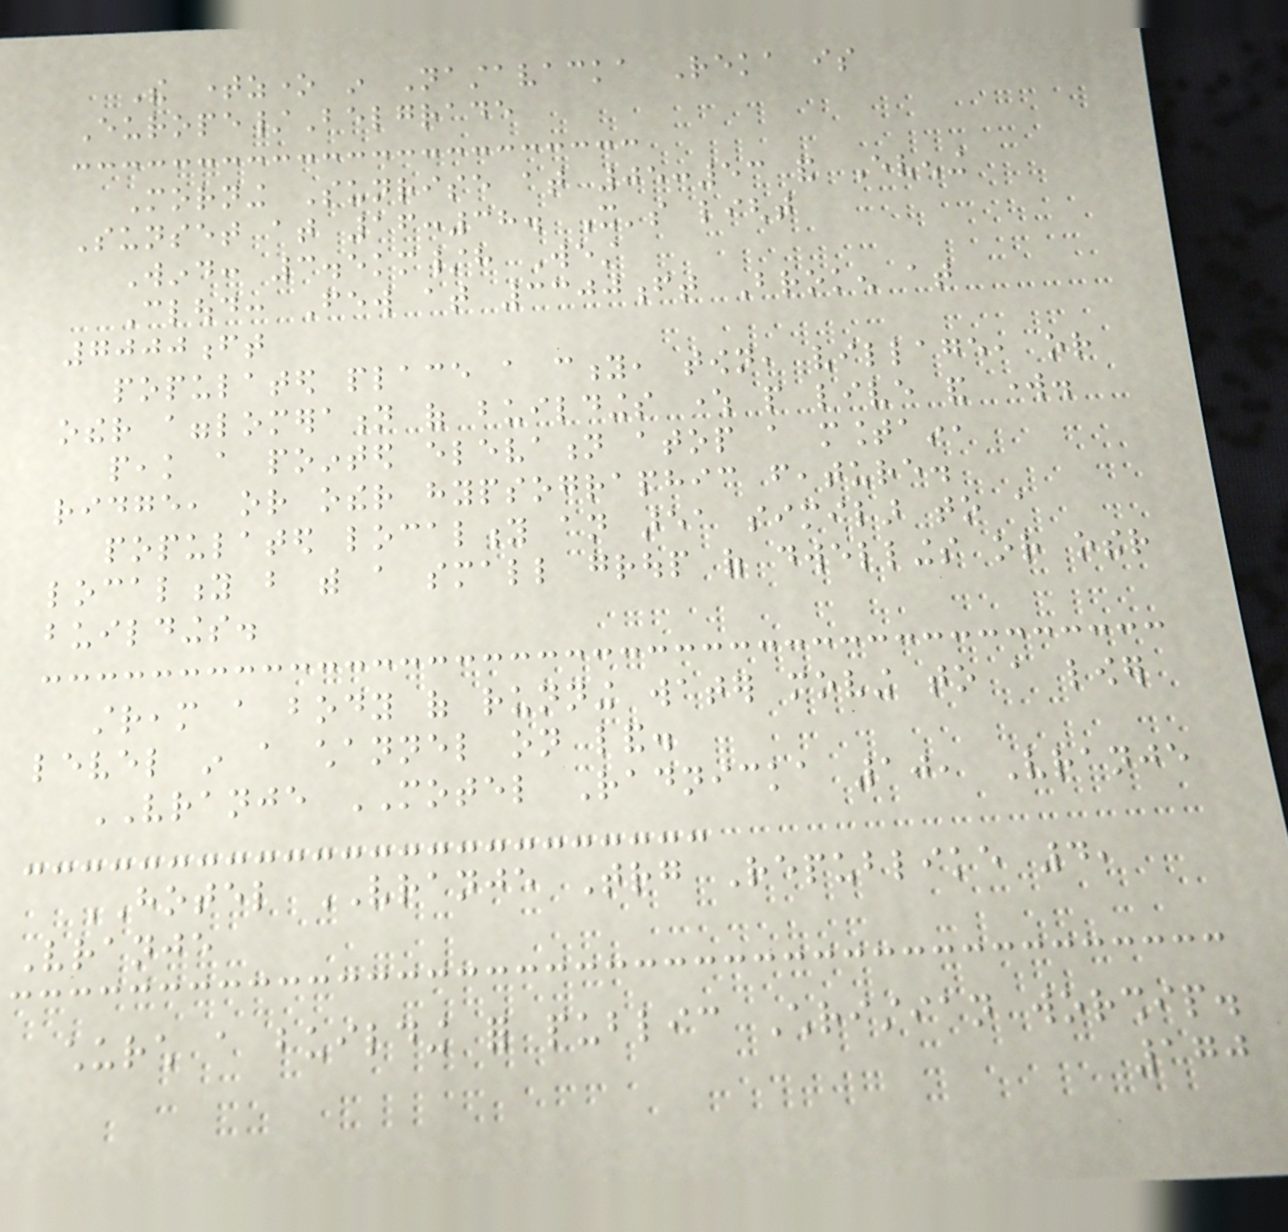The timezone in Nastavacka Reka is
Europe/Belgrade
Morning Sunrise at 05:53 and Evening
Sunset at 16:38. It's light
Wind: 3.5km/h West
Cloud: Few at 3300ft Broken at
7000ft
populated place a city, town, village, or
other agglomeration of buildings where people live and work.
peak a pointed elevation atop a mountain,
ridge, or other hypsographic feature.
populated locality an area similar to a
locality but with a small group of dwellings or other
buildings.
stream a body of running water moving to a lower
level in a channel on land.
VRANJE MOTEL Radnicka 10, Vranje
HOTEL VRANJE Trg Republike 4,
Vranje
church a building for public Christian worship.
170
